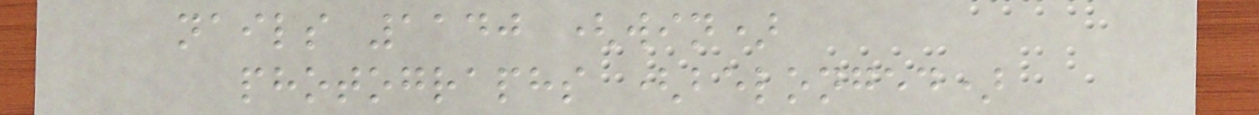nails 1140 (win)
photographs (belonged)
